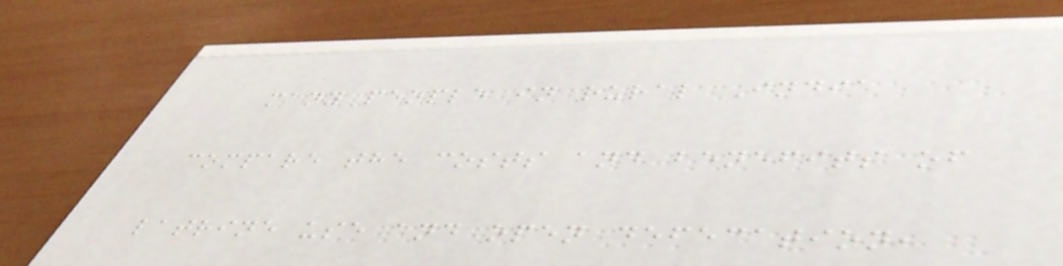many people in rural India
compare the costs and benefits of
latrine use and open defecation,
